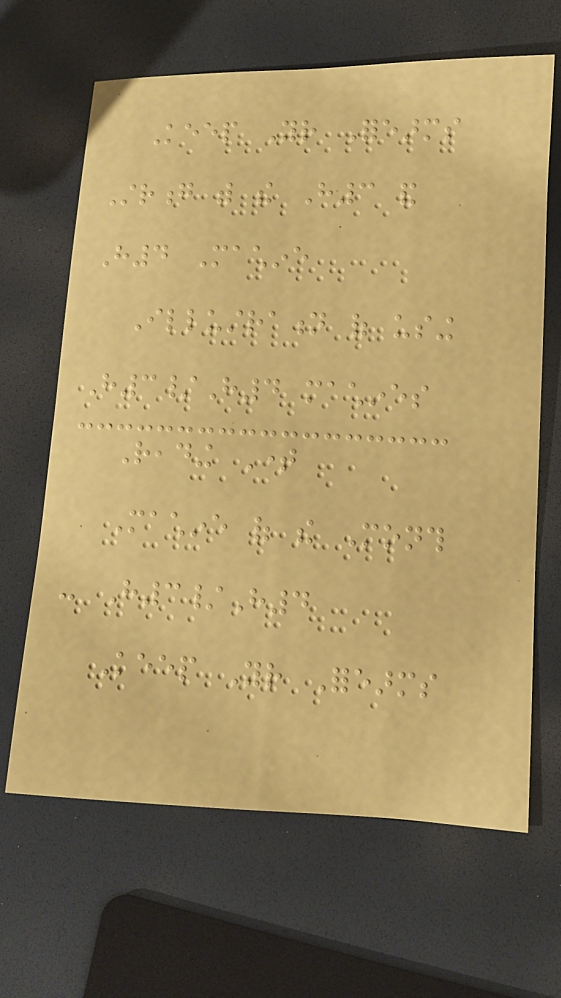Keep Your Forearms
Strong with the H3 and
H4 Machine
Illustration of using
H3/H4 machines
Reading Time
Machine of the Month
- H3/H4
Keep Your Forearms
